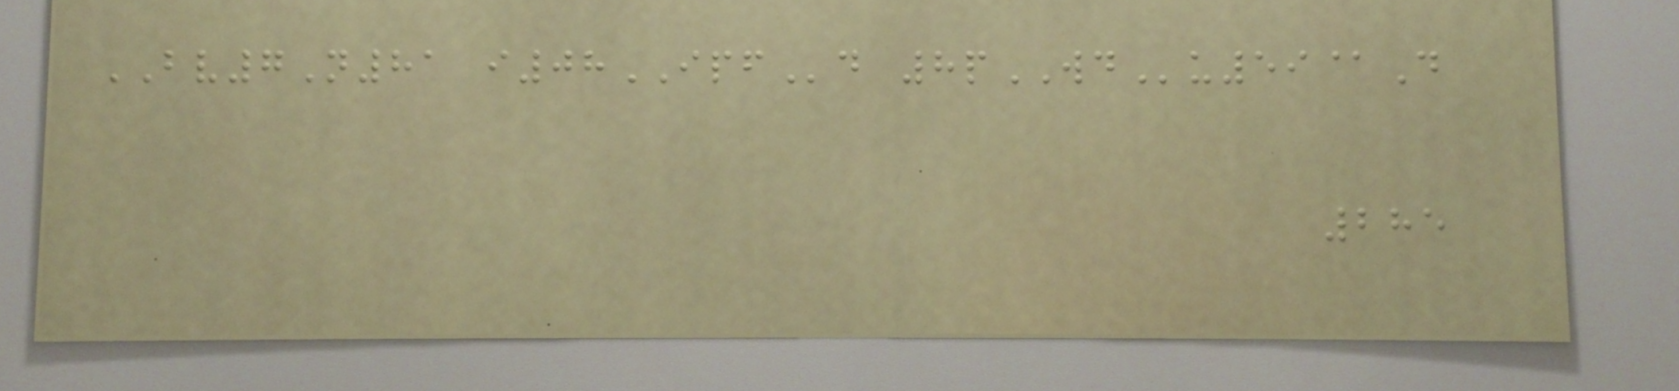BV7N81 i08IPFd 8pWDu59@D
285
